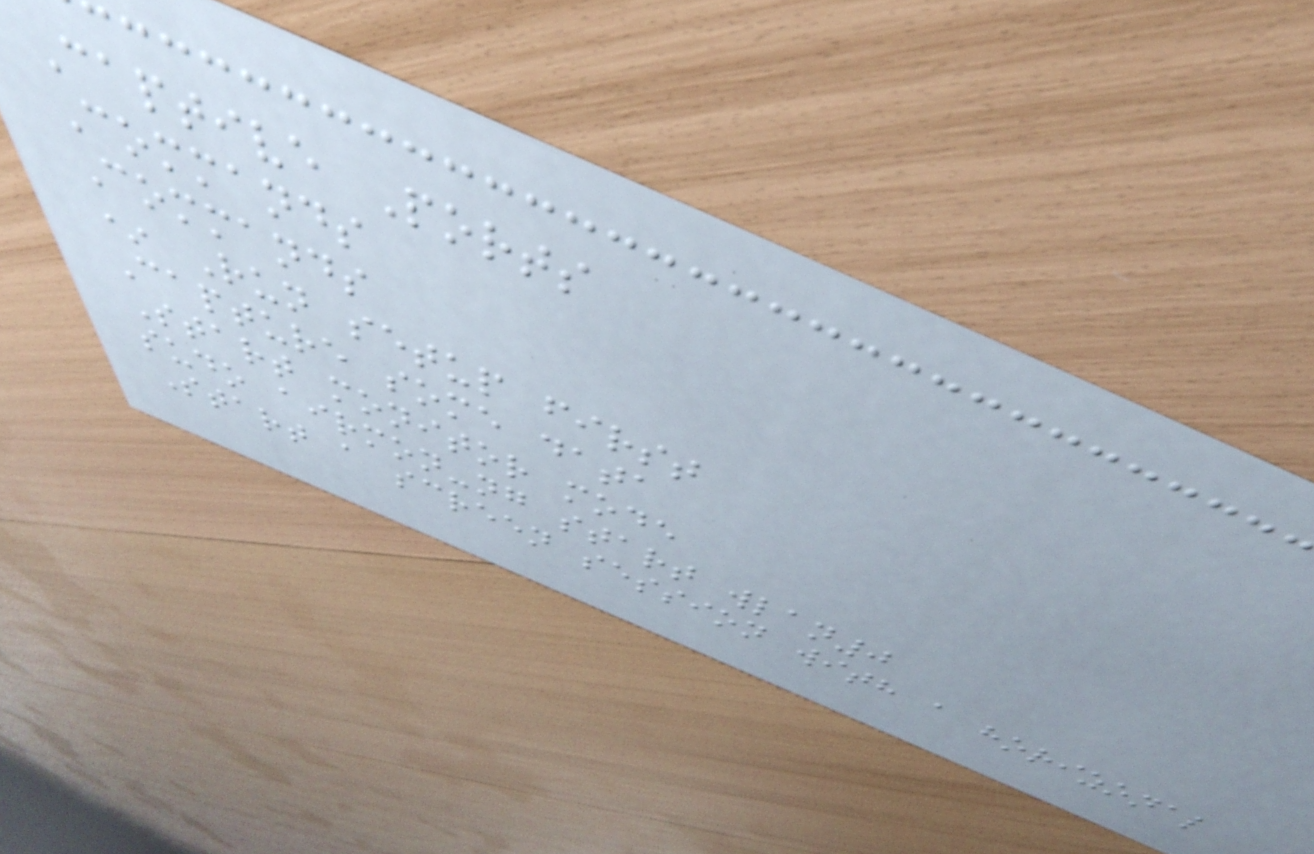Captive Ports
Commands
Commands
* Run setup first
Capture some data
Start monitor mode
sudo airmon-ng start wlan0
Start a screen session with a horizonal
